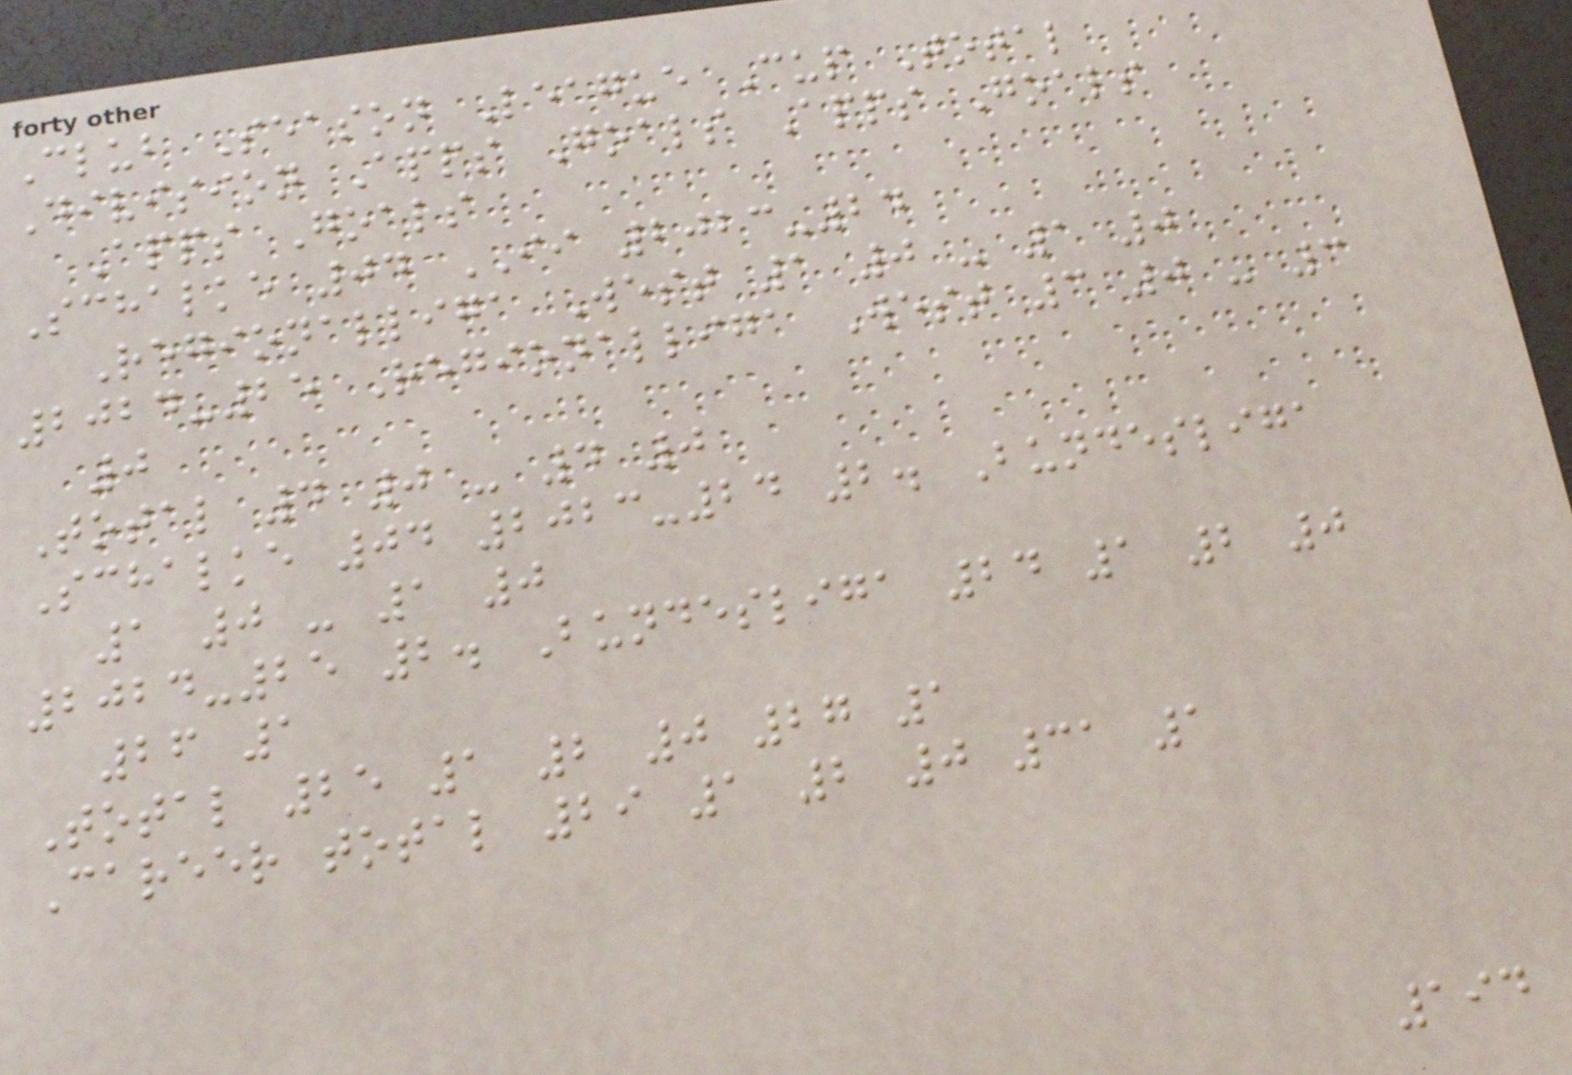Club Season League Cup Total
Division Apps Goals Apps Goals
Apps Goals
Schalke 04 II 2023-24
Regionalliga West 1 0 - 1 0
2024-25 Regionalliga West 3 0 - 3
0
Total 4 0 - 4 0
Schalke 04 2023-24 2. Bundesliga
1 0 - 1 0
2024-25 2. Bundesliga 24 1 2 0
26 1
Total 25 1 2 0 27 1
Career total 29 1 2 0 31 1
194
